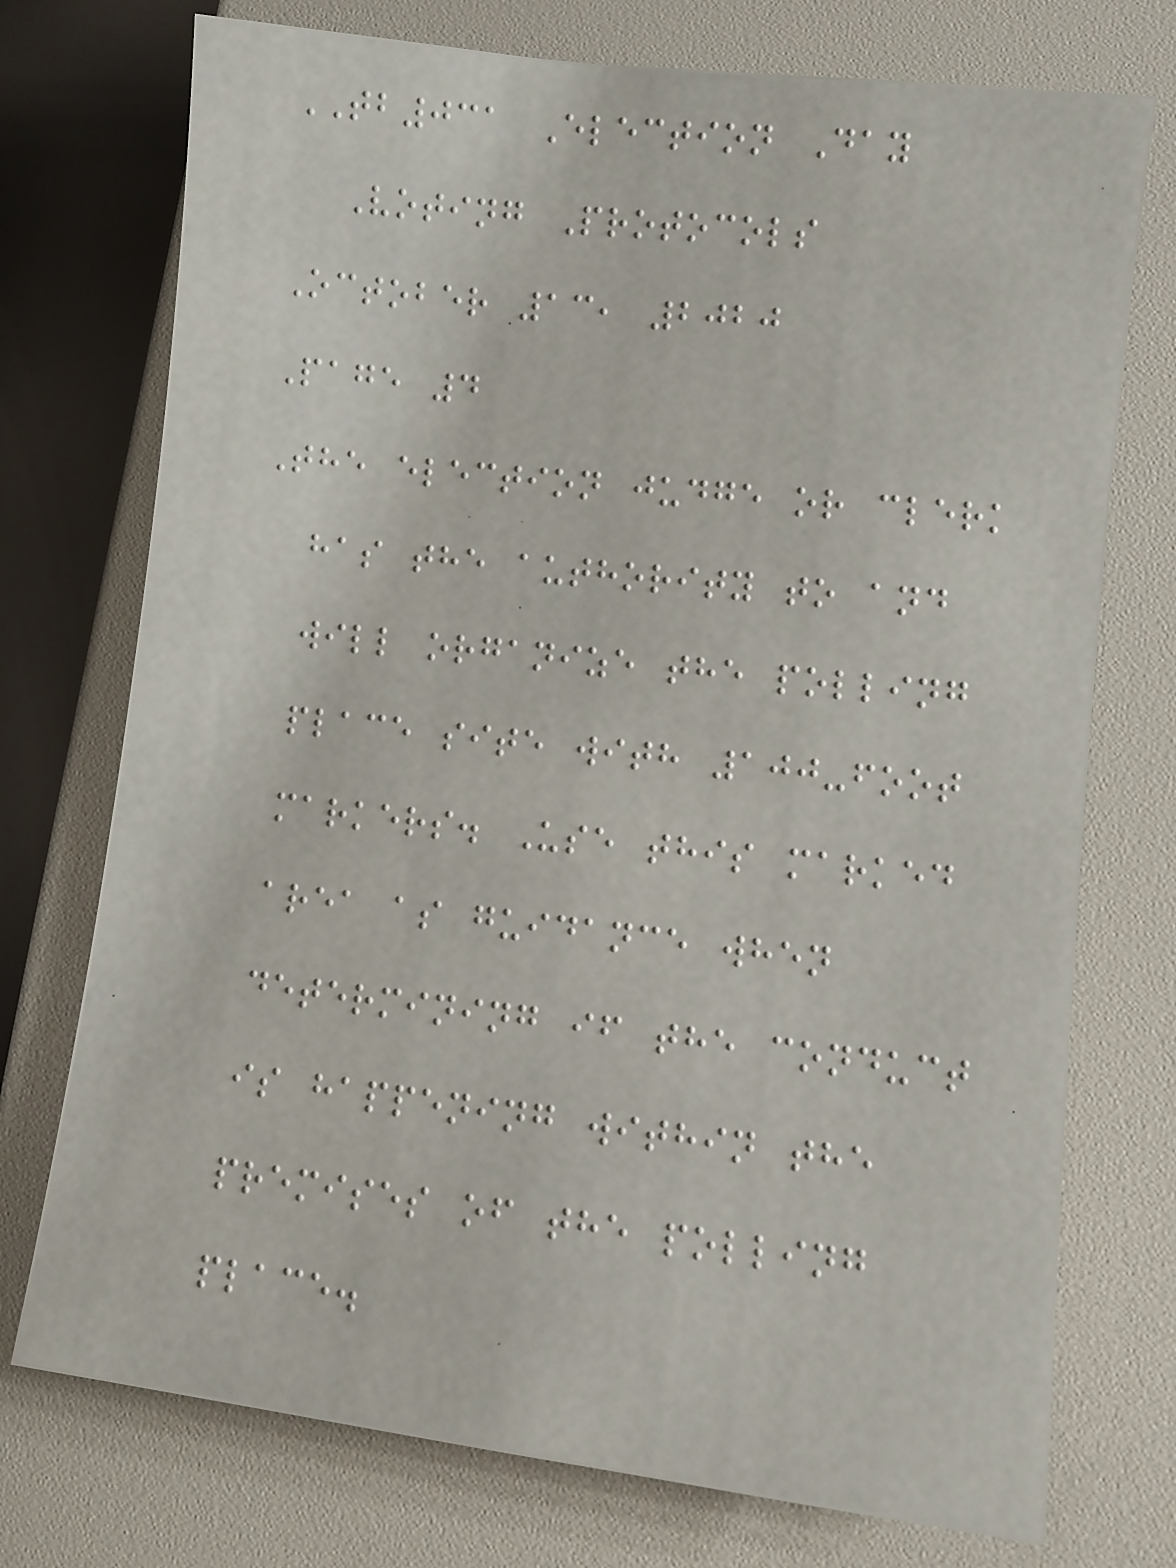TB031 Election Day
Voting Protocols
October 13, 2020
Page 4
The election judge or clerk
has the authority to and
will organize the polling
place site with 100-foot
markers. Use this marked
area as guidance when
determining if the conduct
is happening within the
premises of the polling
place.
